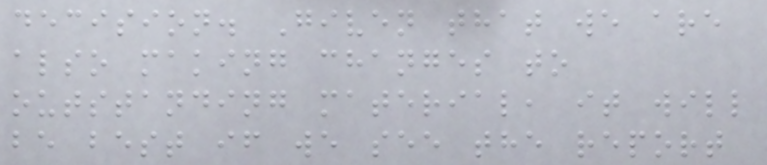decision. Given that we are
also making changes to
outstanding material, it will
be best if we see the report
